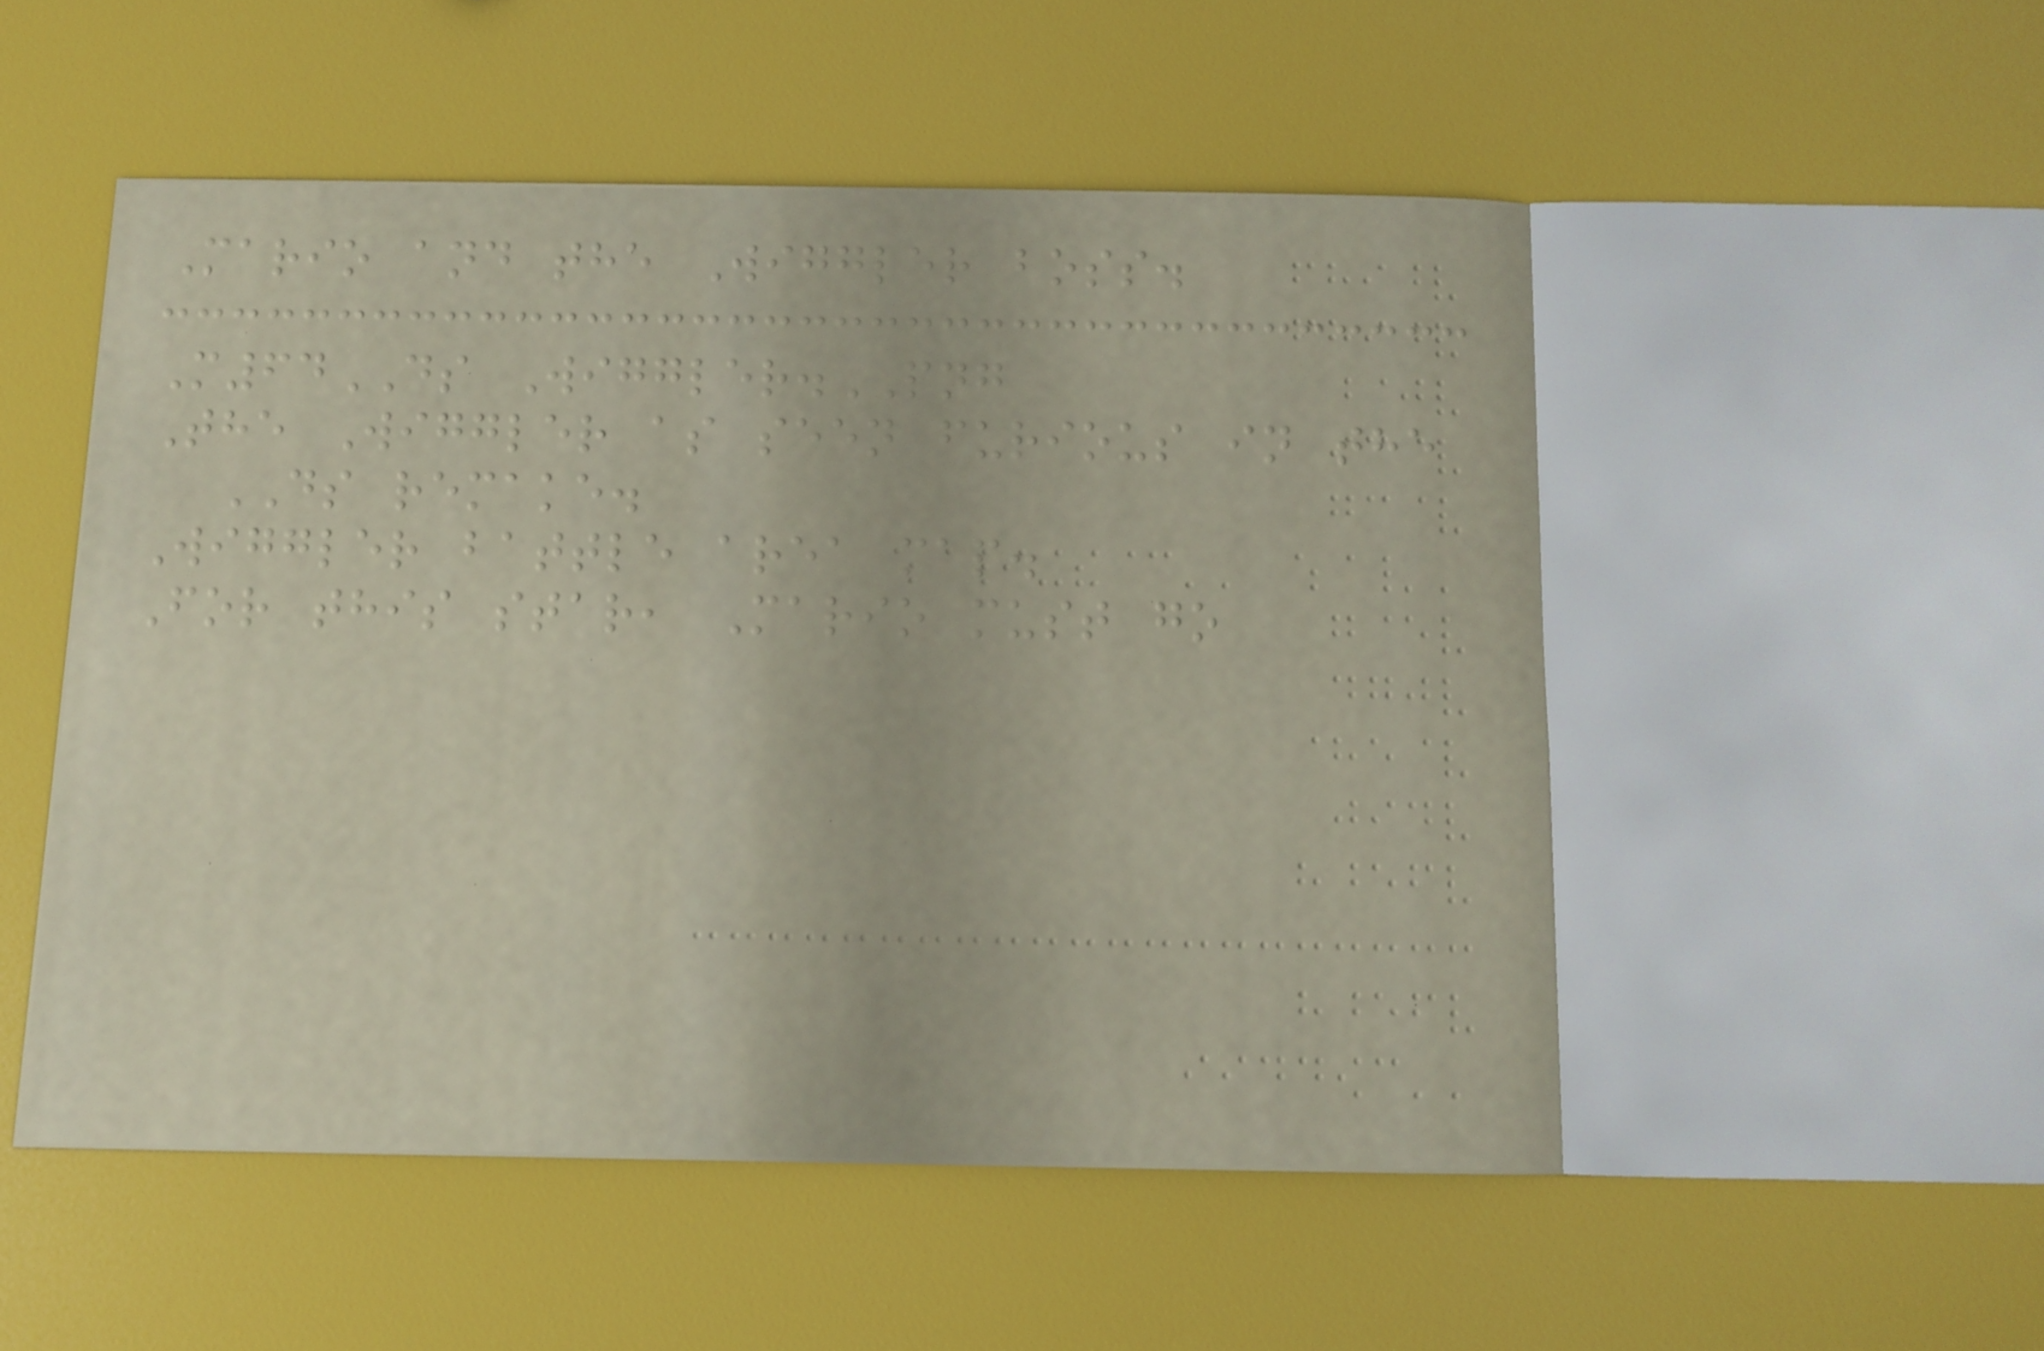Mario and the Wiggler boss.
M64DS Wiggler.PNG
The Wiggler as seen furious in the
DS remake.
Wiggler battle area map.
For this star, Mario must go
